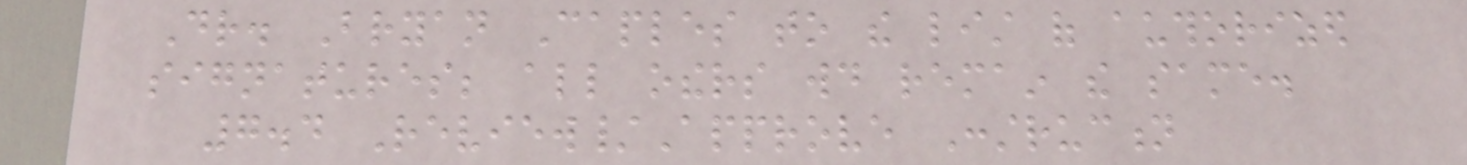Dr. Bryan Caples to the list of authorized
signatures; all others would remain the same.
7.4 Review/Approve Construction
